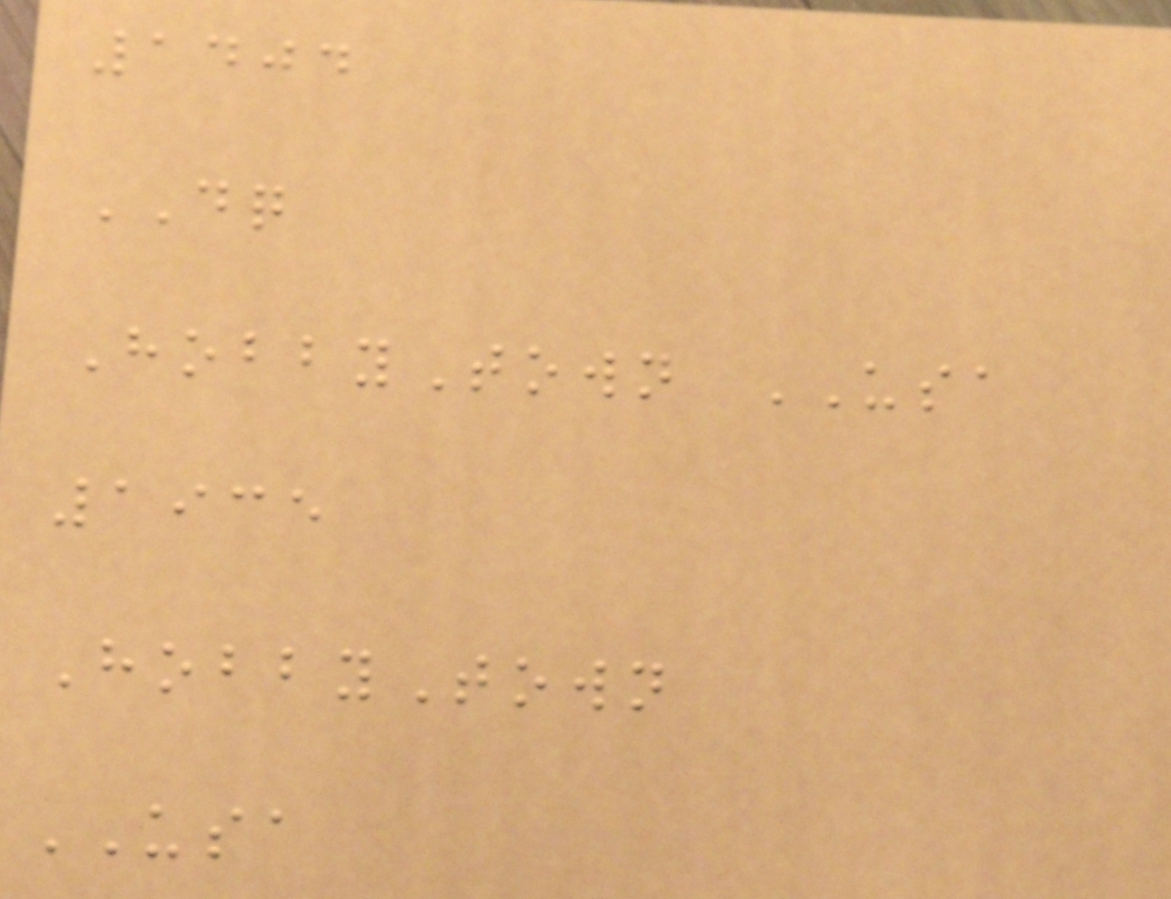1404
DQ
HobbyTown USA
1935
HobbyTown
USA
